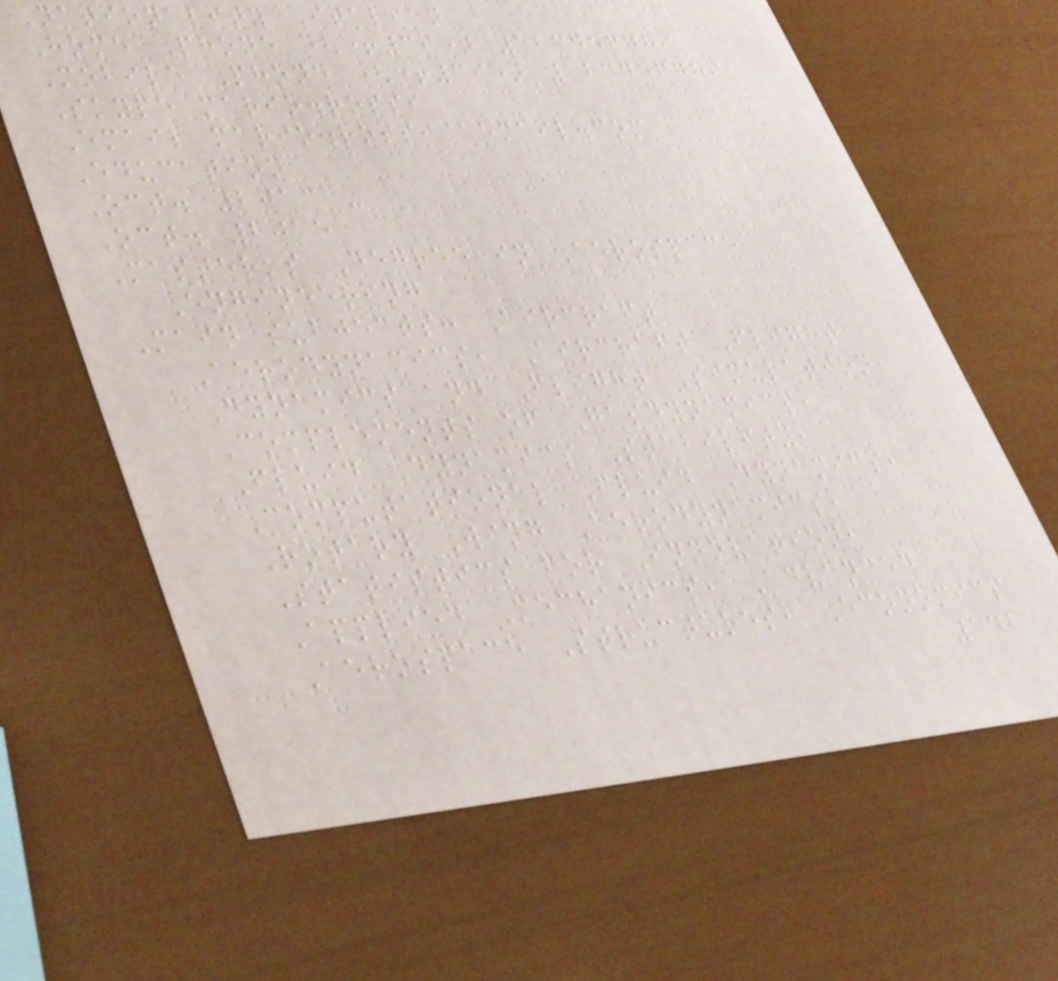Nationality Italian
Home Phone (+39) 123456789
Mobile Phone (+39) 123456789
Skype mario.rossi
Email mario.rossi@email.com
Education
Oct. 2013 -
Oct. 2015
Master's Degree in Aerospace
Engineering
Main subjects: Aircraft
Aerodynamics, Aircraft Flight
Dynamics and Flight Simulation,
Complements of Gasdynamics,
Fluid Dynamics Stability,
Computational Fluid Dynamics,
Rotary Wing Aerodynamics,
Statistics for Innovation,
Applied Mechanics, Advanced
Aerospace Structures, Economics
142
